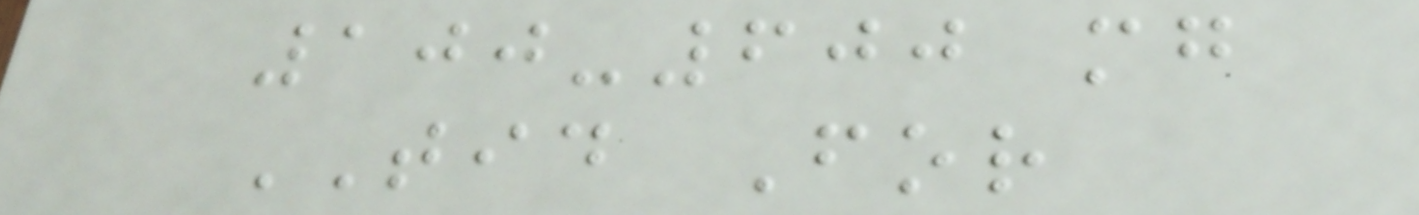100-600 mg
TID For
